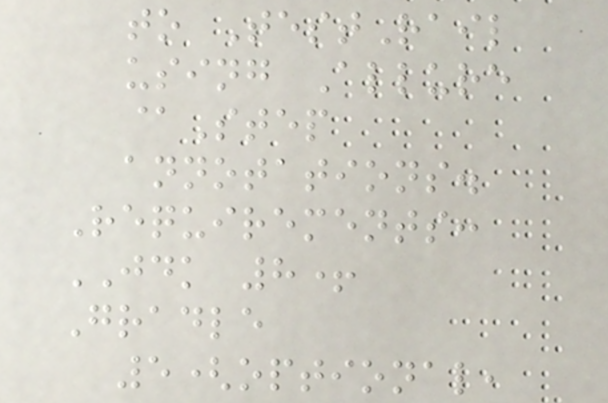to TestRail
using Allure
@Step
annotations.
Requirements:
JDK 8+
Gradle
5(optional,
